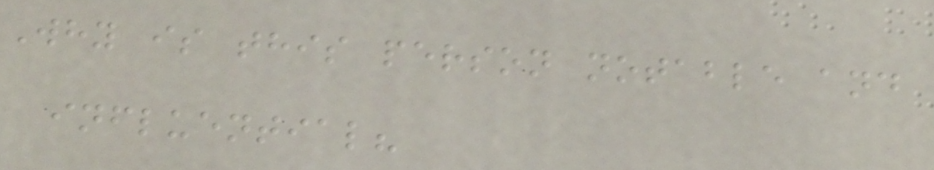Why is this person notable and
influential?
